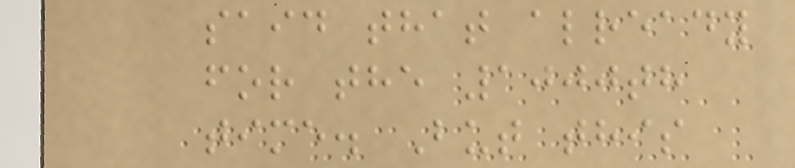said that already
for the 1000th
time. But this
